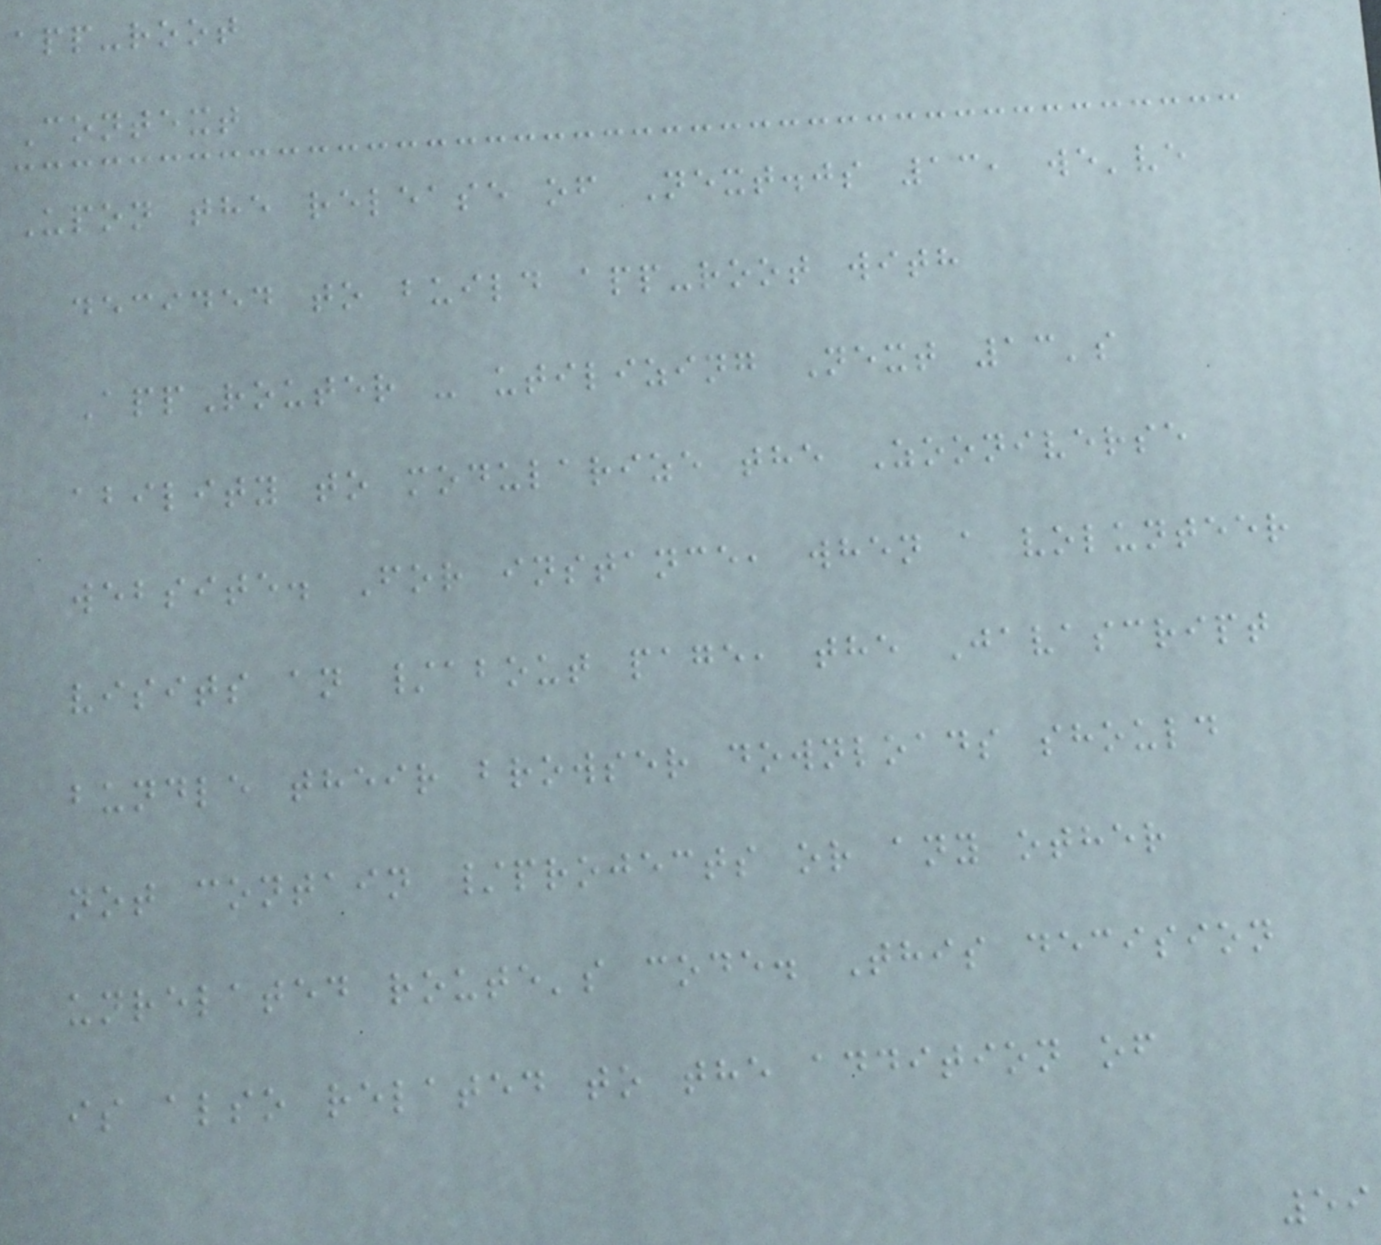app-root
Context
Upon the release of Next.js 13, we've
decided to build app-root with
AppRouter - utilizing Next 13's
ability to modularize the Zooniverse
website. For instance, when a volunteer
visits an /about page, the Javascript
bundle their browser downloads should
not contain /projects or any other
unrelated route's code. This decision
is also related to the addition of
59
